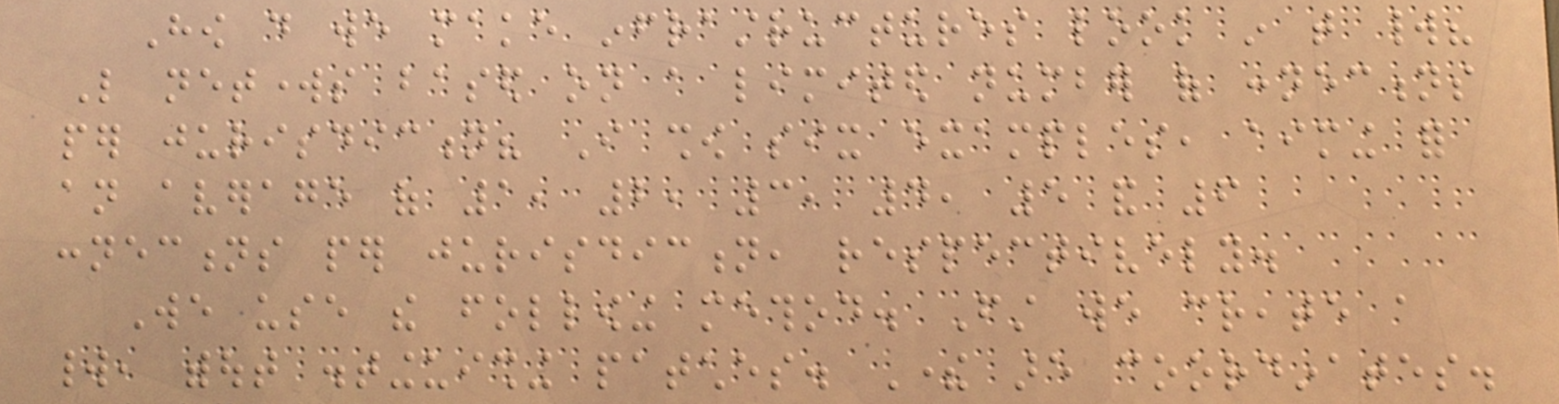How do we make infrastructures look in that world?
Like networks based on a limited number of connections
per jurisdiction? I show six examples, aiming for
an average of 1, 2, 3, 4, 5 and 6
connections per jurisdiction, respectively.
We use the following method. First we create a
world, without distinguishing patches. There are coordinates.
